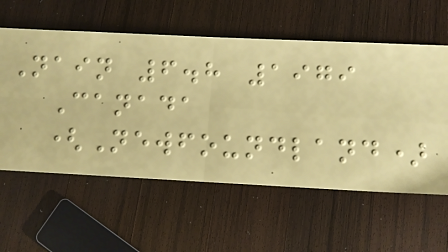Nain 6.8 1979
Canada
(Newfoundland)
